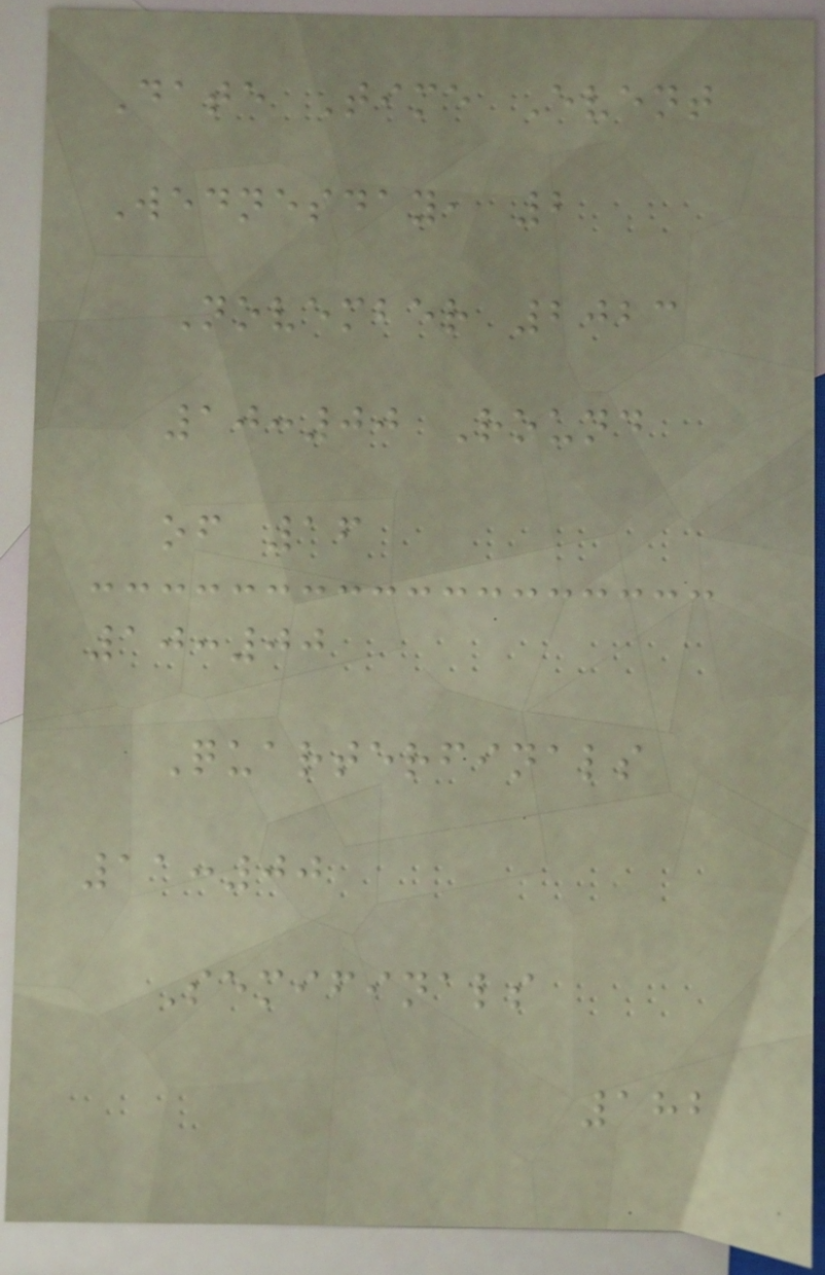Date Time Event
Wednesday, 2
November 2023
10:00 Round
of 16
10:00
Quarterfinals
11:00
Semifinals
182
